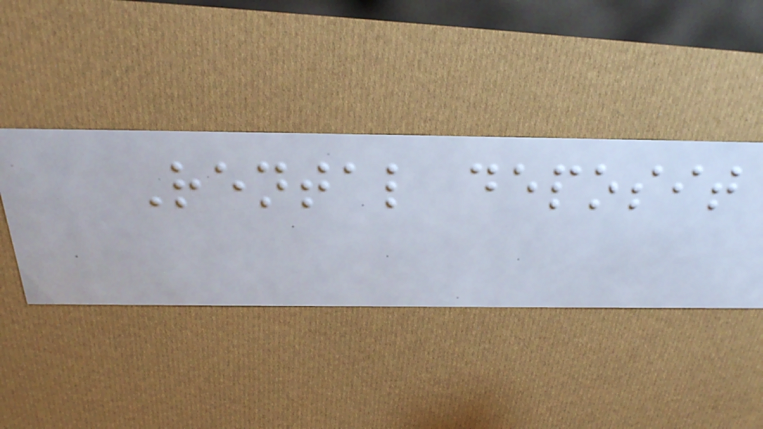Rental deposit
